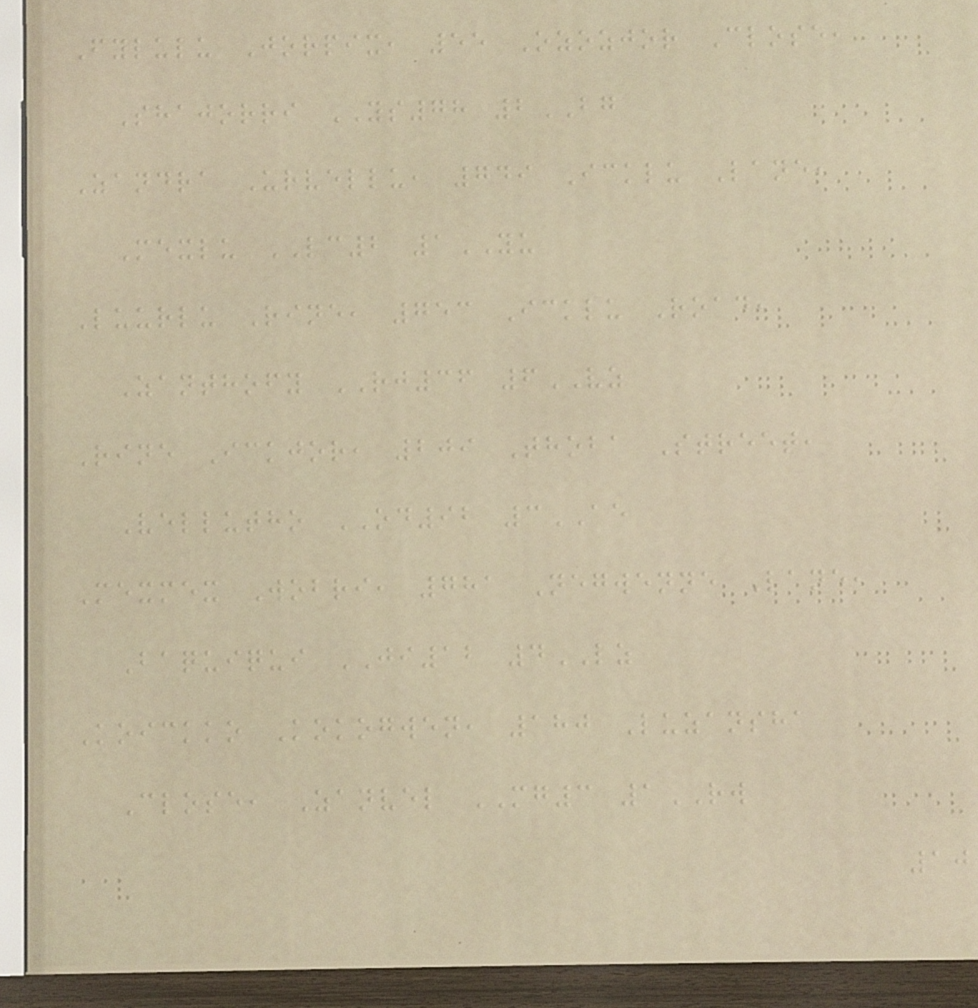Fylulu Jorpix, 55 Ozozjor Close,
Shajorri YS78 2BG
Zandra Urvellu, 749 Icklu Lane,
Mexlu LC2 1YU
Luurlu Rine, 753 Icklu Road,
Zanthofy RJ36 6VZ
Rine Ickjor, 209 Thoba Street,
Vellutho OD92 3AE
Mexmex Wobri, 781 Negwenne Lane,
Baquiqui JI12 4LZ
Koickko Kokogwen, 180 Luzansha
Close, Zanvel MG3 1RW
10
